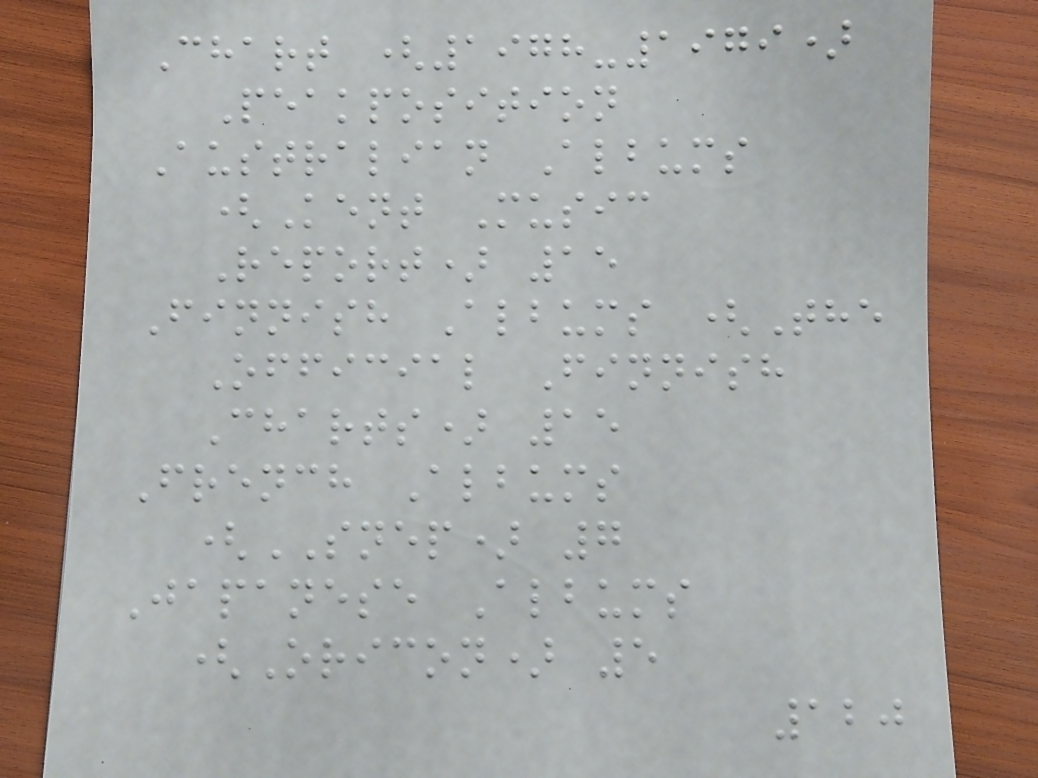Chart (1978-1979)
Peakposition
Australian Albums
(Kent Music
Report) 15
Finnish Albums (The
Official Finnish
Charts) 15
French Albums
(SNEP) 7
Japanese Albums
(Oricon) 5
120
